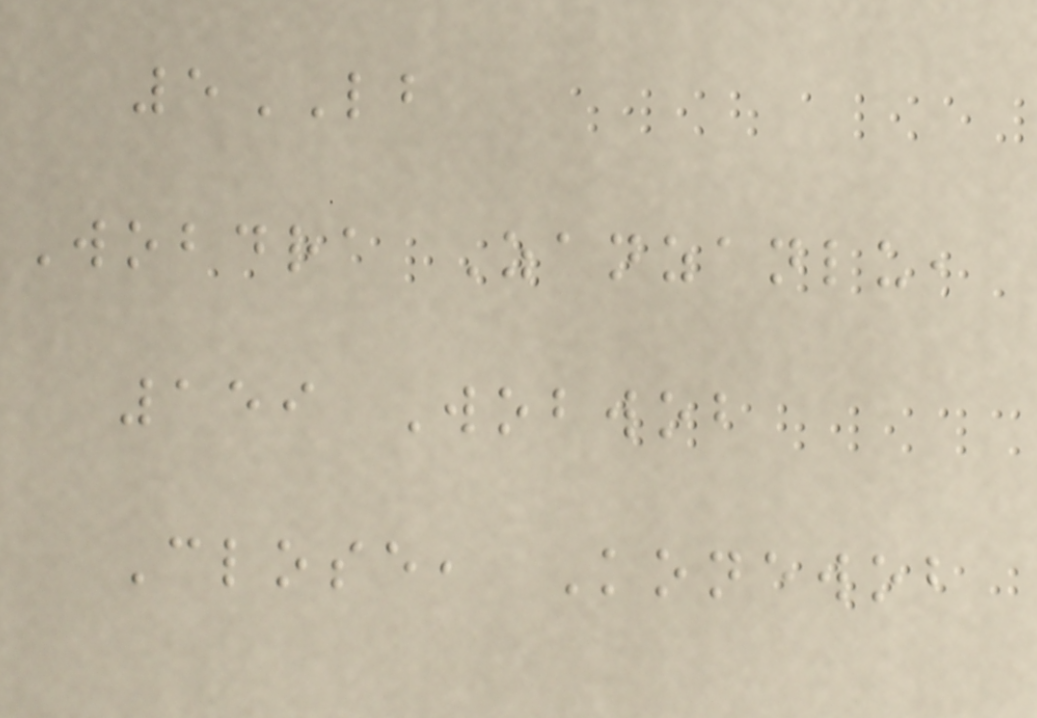5LB
Wobdra Zanzanlu,
159 Wobwob
Close, Konewob
